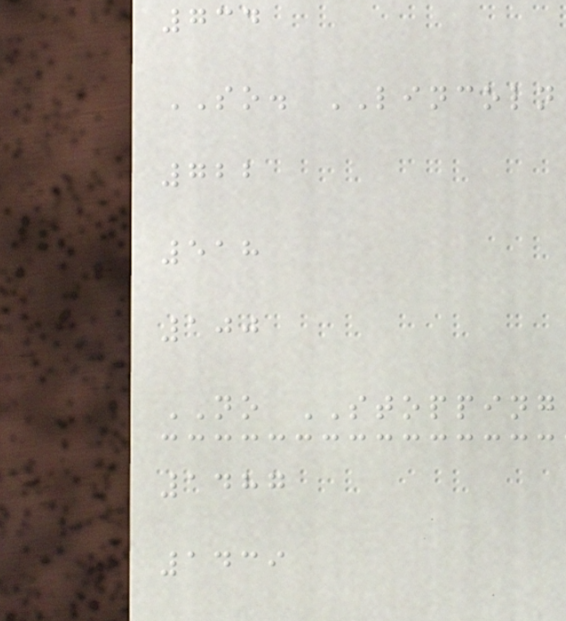734
SO. LINCOLN
722
518
100
NO STOPPING
1487
1439
